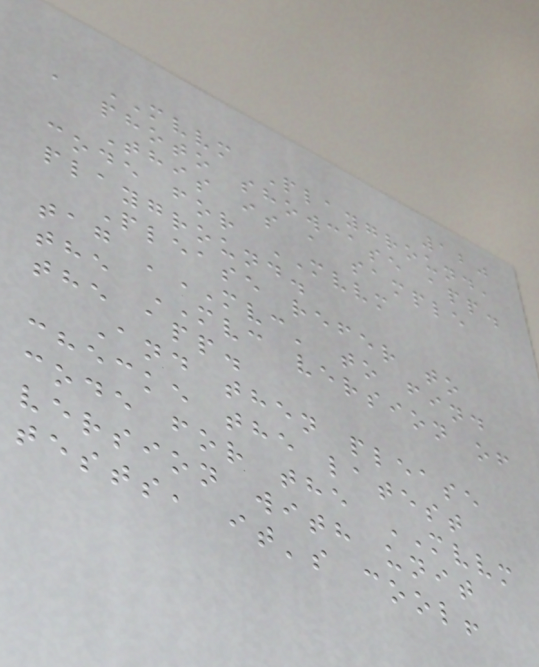120
MVVM Playground,
a photo showcase app.
This is a sample
code for MVVM
playground.
Please refer to
tag 'MVC' to find
the MVC version of
the app.
And then please
checke the latest
code for the MVVM
version with unit
tests, it's cool!
